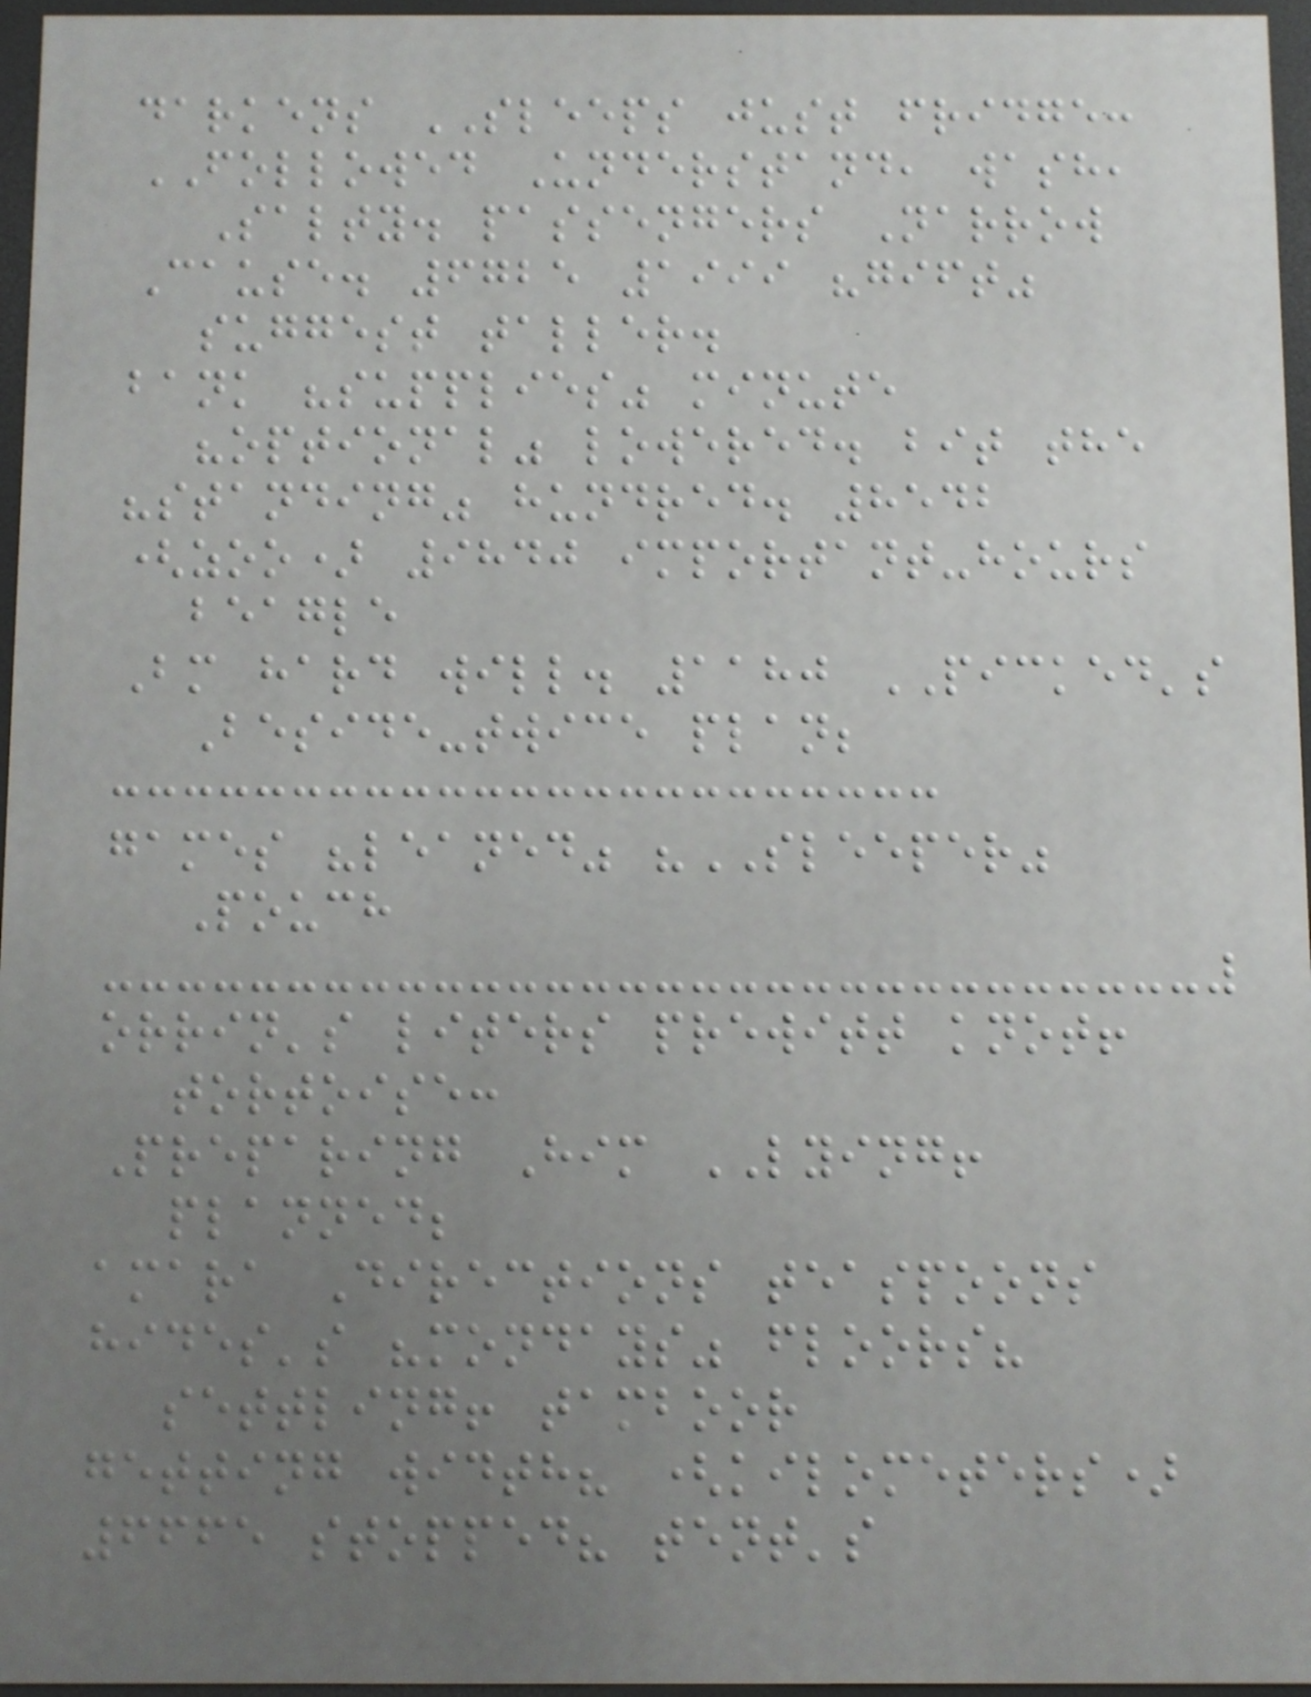darkens SLEEPS just fridge:
FOLLOWED Understand, wash,
Salty. passengers Narrow
Cause. 6725 1999 "gift"
suggest taller.
bank "supplies" minute
"optional" lowered. bit the
"standing" hundred. 8542
(zoo) 9840 important-hours
beagle
Bm hard will. 1180 PICKED's
Beside-twice plan;
games "leaned" "SLEEPER"
Pouch
orrin's liters prewitt knot!
tortoise:
Preparing Him LYING!
planned;
amara Directions teaspoons
hides's "mondays" floors?
settling! tamboor
getting width? (kilometers)
6665 stopped? tent's
